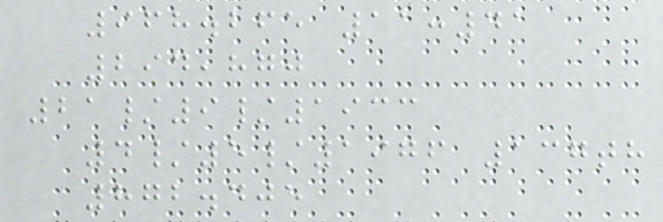968.265 11:41
294,870
21/9/1933
4/5/1976 137th
872.405
